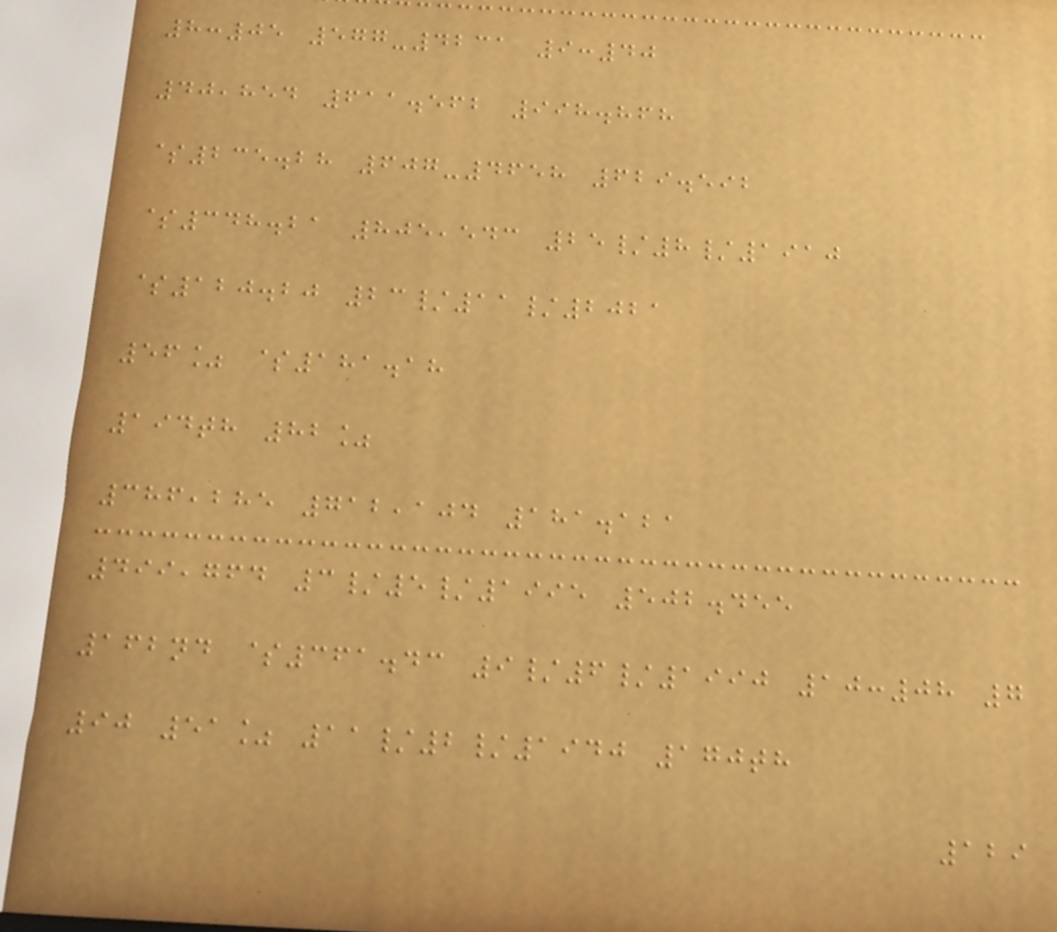8:05 577-4231 9:40
40,854 611.562 998.868
$235.28 607-4658 629.592
$348.21 805,543 25/8/1910
$120.20 23/11/2021
56% $181.18
194th 82%
386,285 712,104 181.121
499,764 3/5/1995 502.455
162nd $361.43 9/6/1990 10:08 7
90 51% 11/2/1940 170th
129
